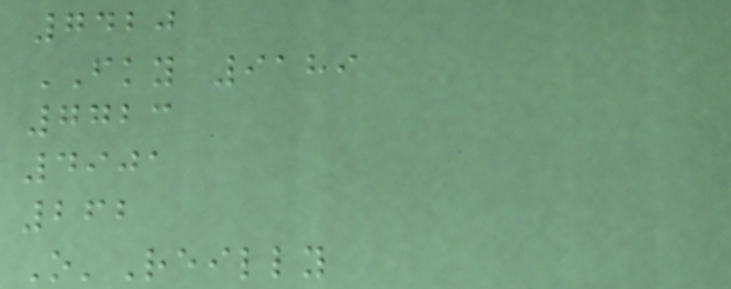7420
FKY 9189
7723
4901
262
O'Reilly
